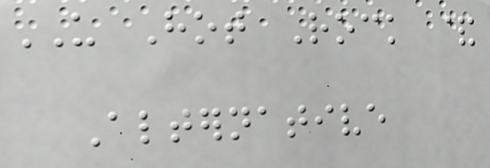US Hot Rock &
Alternative
